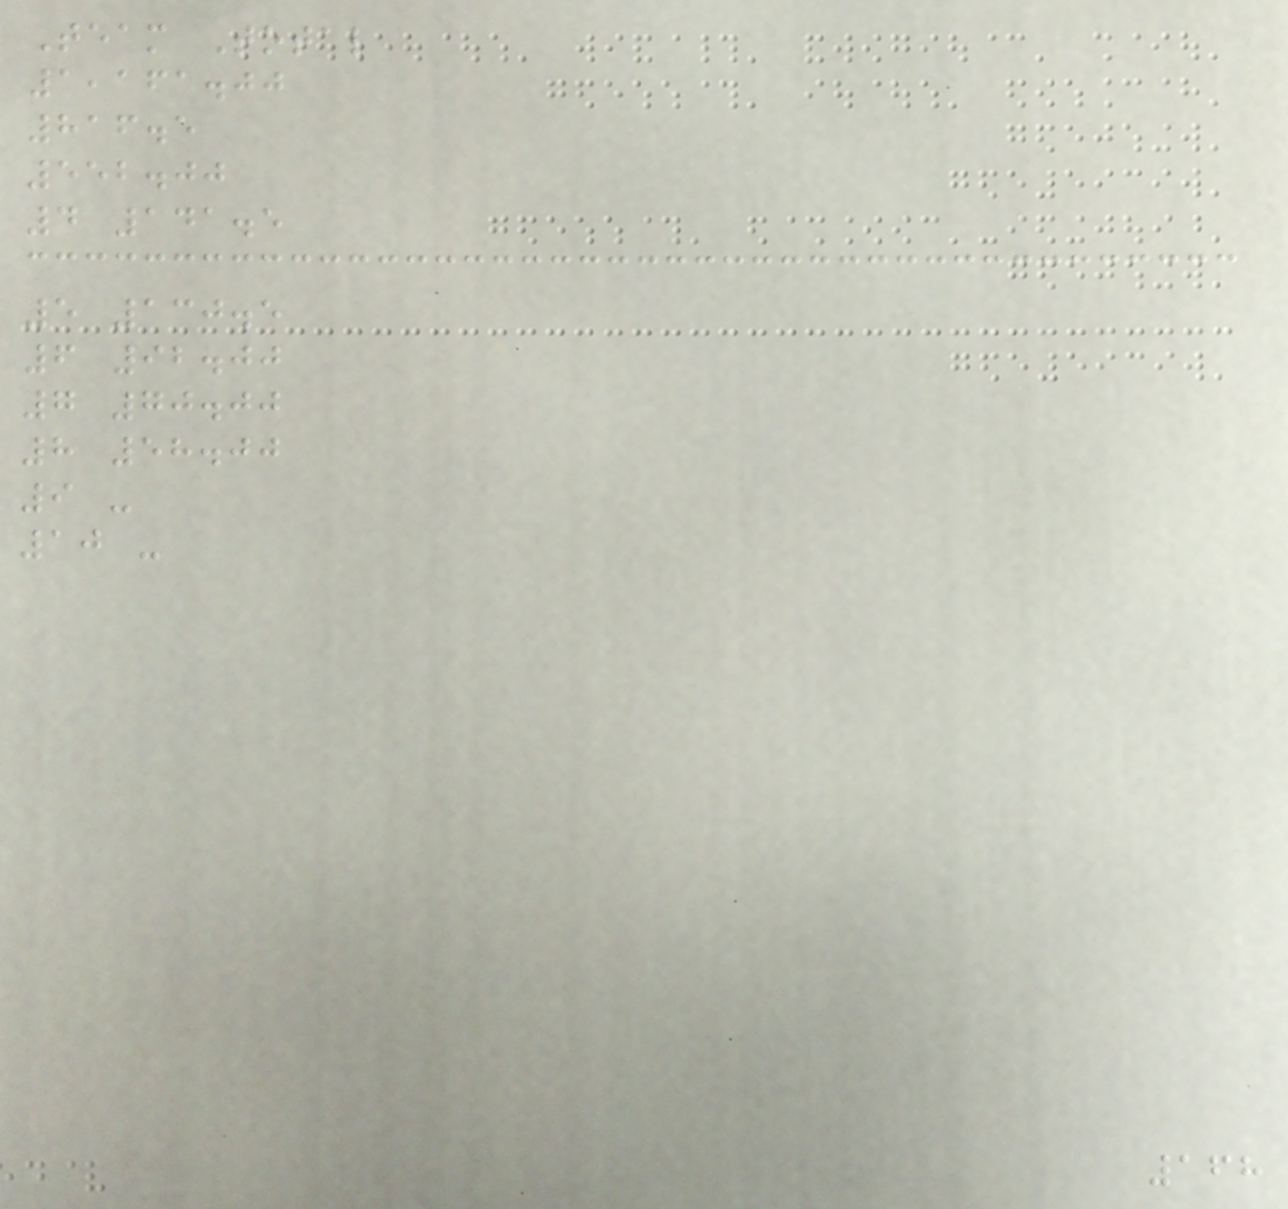Team Total
1,161.00
816.5
552.00
4 141.5
5 130.5
6 92.00
7 70.00
8 58.00
9 -
10 -
168
